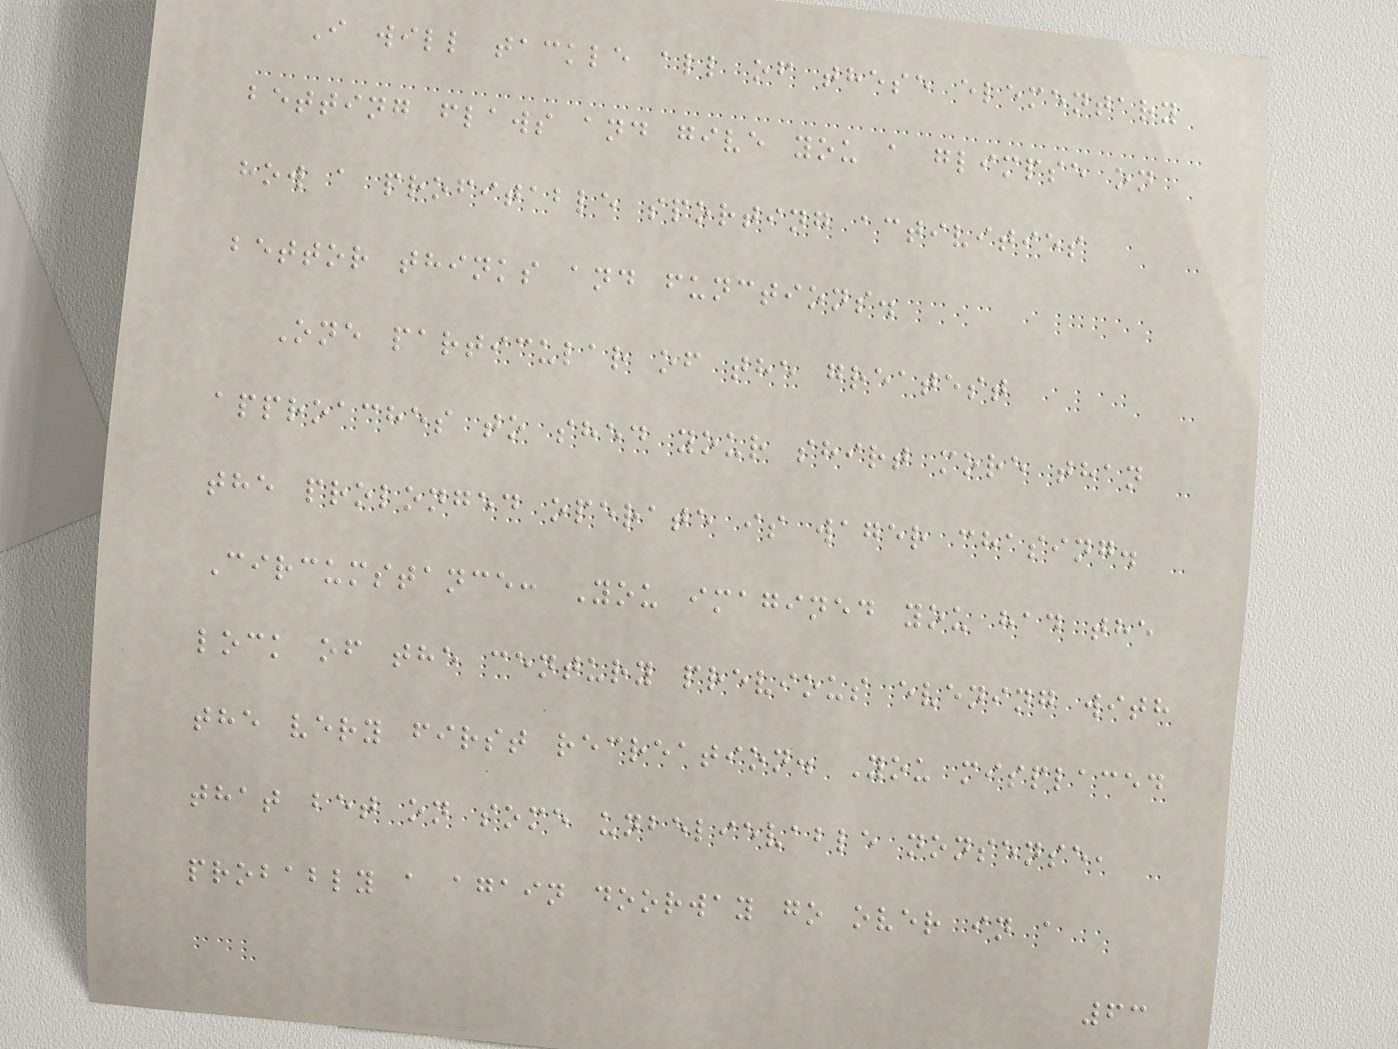I will tackle all of these elementary
betting flaws and give you a glimpse on
how a profitable sporting activities
bettor thinks and functions.
One particular of the greatest
approaches to shed your shirt more than
the prolonged operate is wager chasing.
Circumstance: You imagined you had the
lock of the century previous evening with
the very first recreation. You misplaced
that bet on some unbelievable nonsense,
probably a again doorway go over in a
63
